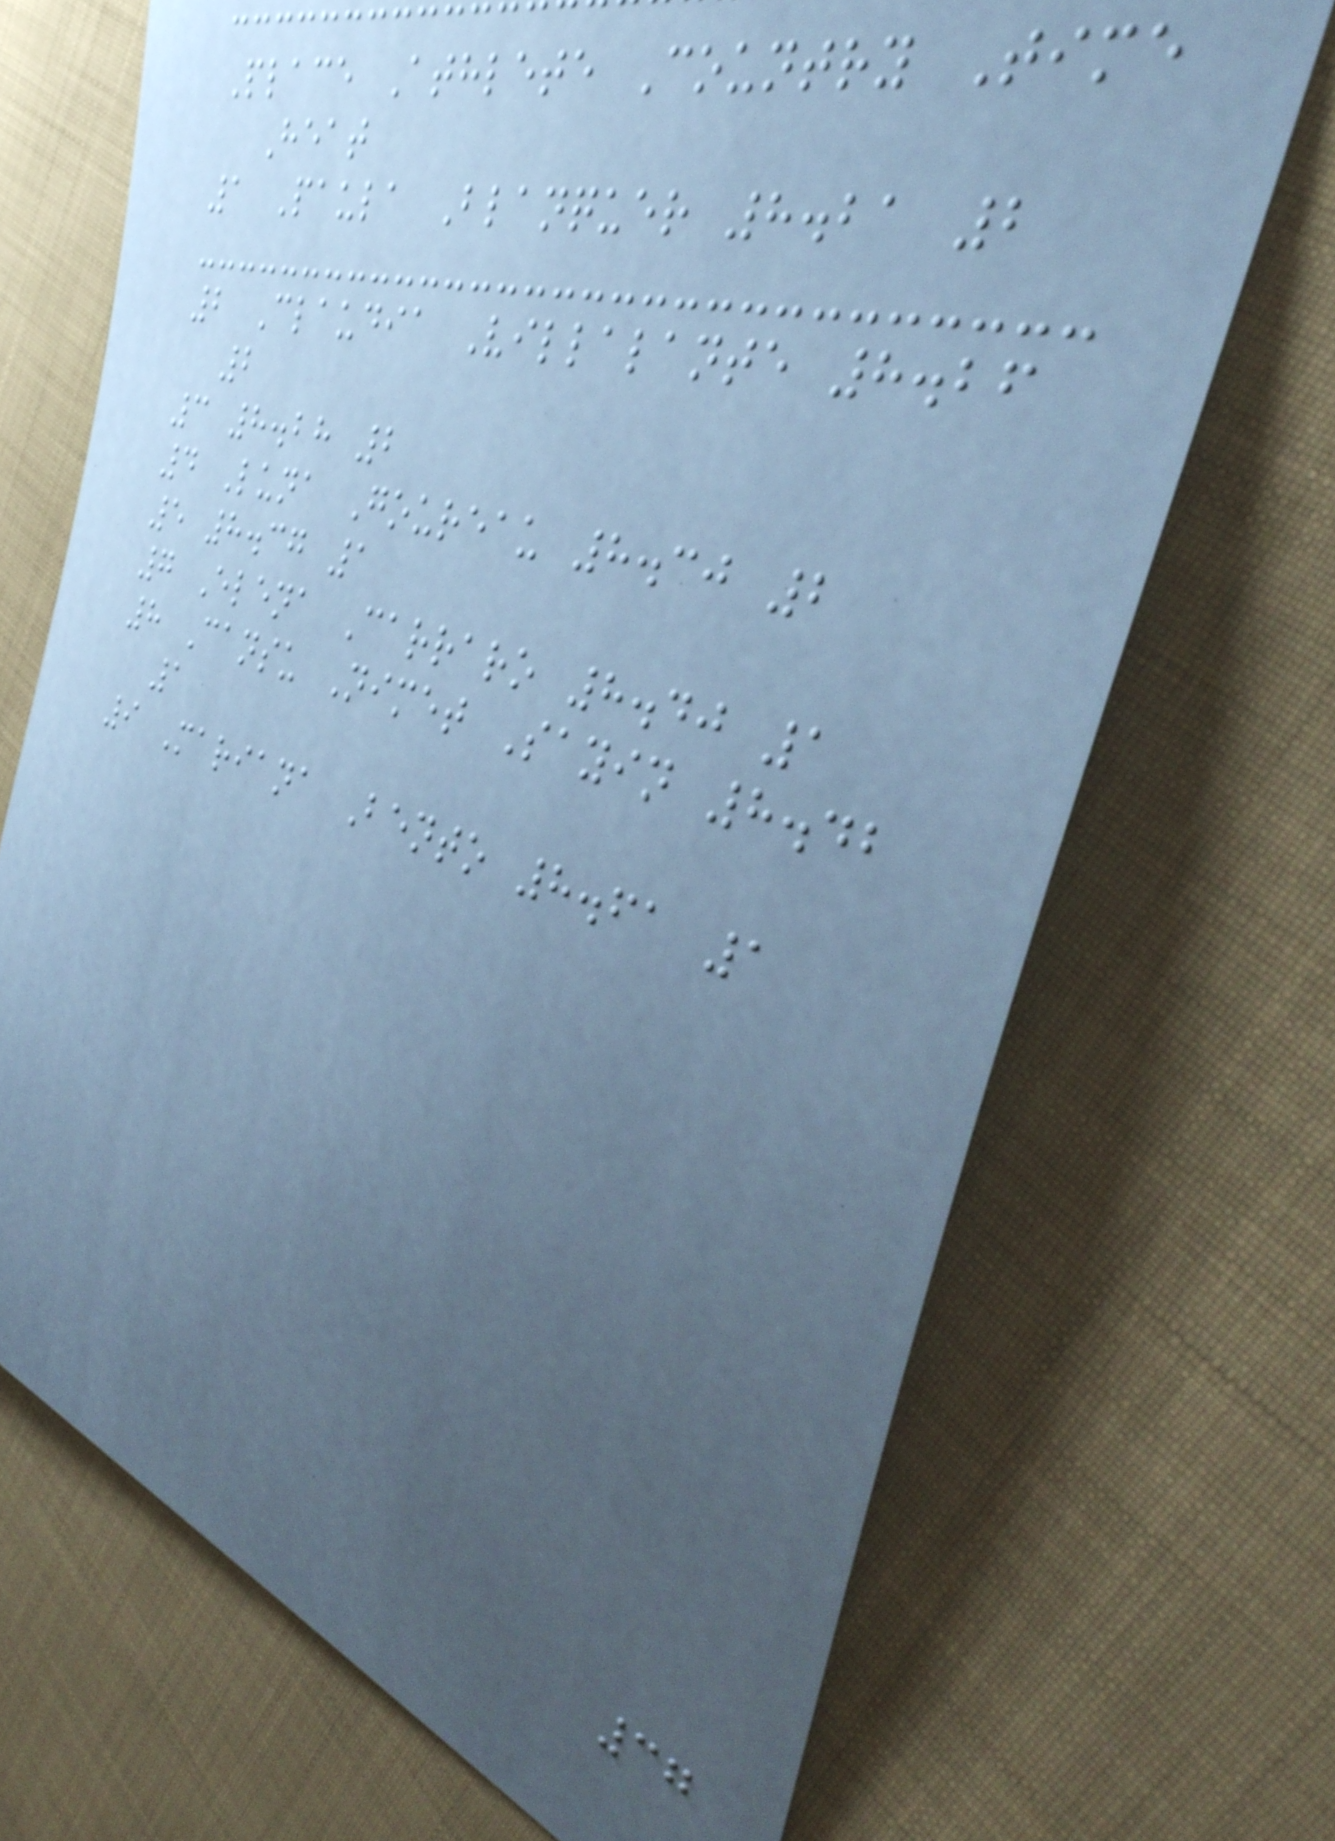Place Athlete Country Time
Heat
1 Paula Blanquer 8.21 2
2 Claudia Villalante 8.26
2
3 8.28 2
4 Luna Goureau 8.30 2
5 8.37 1
7 Elena Carraro 8.40 1
8 Cansu Nimet Sayin 8.42
1
9 Mariana Bento 8.61 1
37
